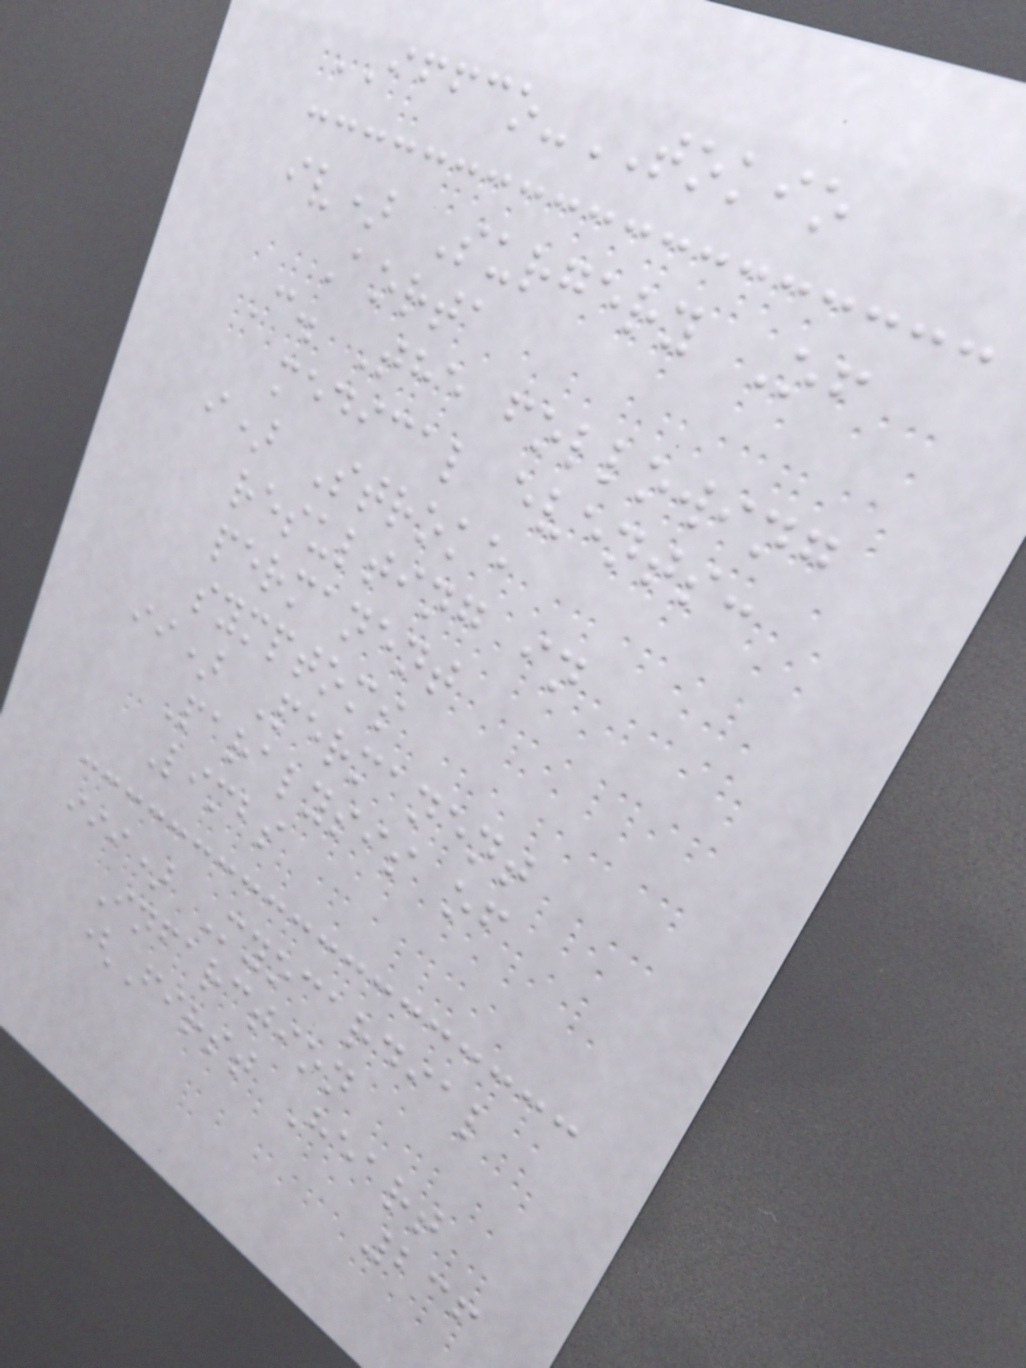IFFCO-TOKIO
iv) Surgery Of
Aorta
C. The following
medical events:
i) Stroke
resulting in
permanent
symptoms
ii) Permanent
Paralysis of
Limbs
iii) Myocardial
Infarction
(First Heart
236
